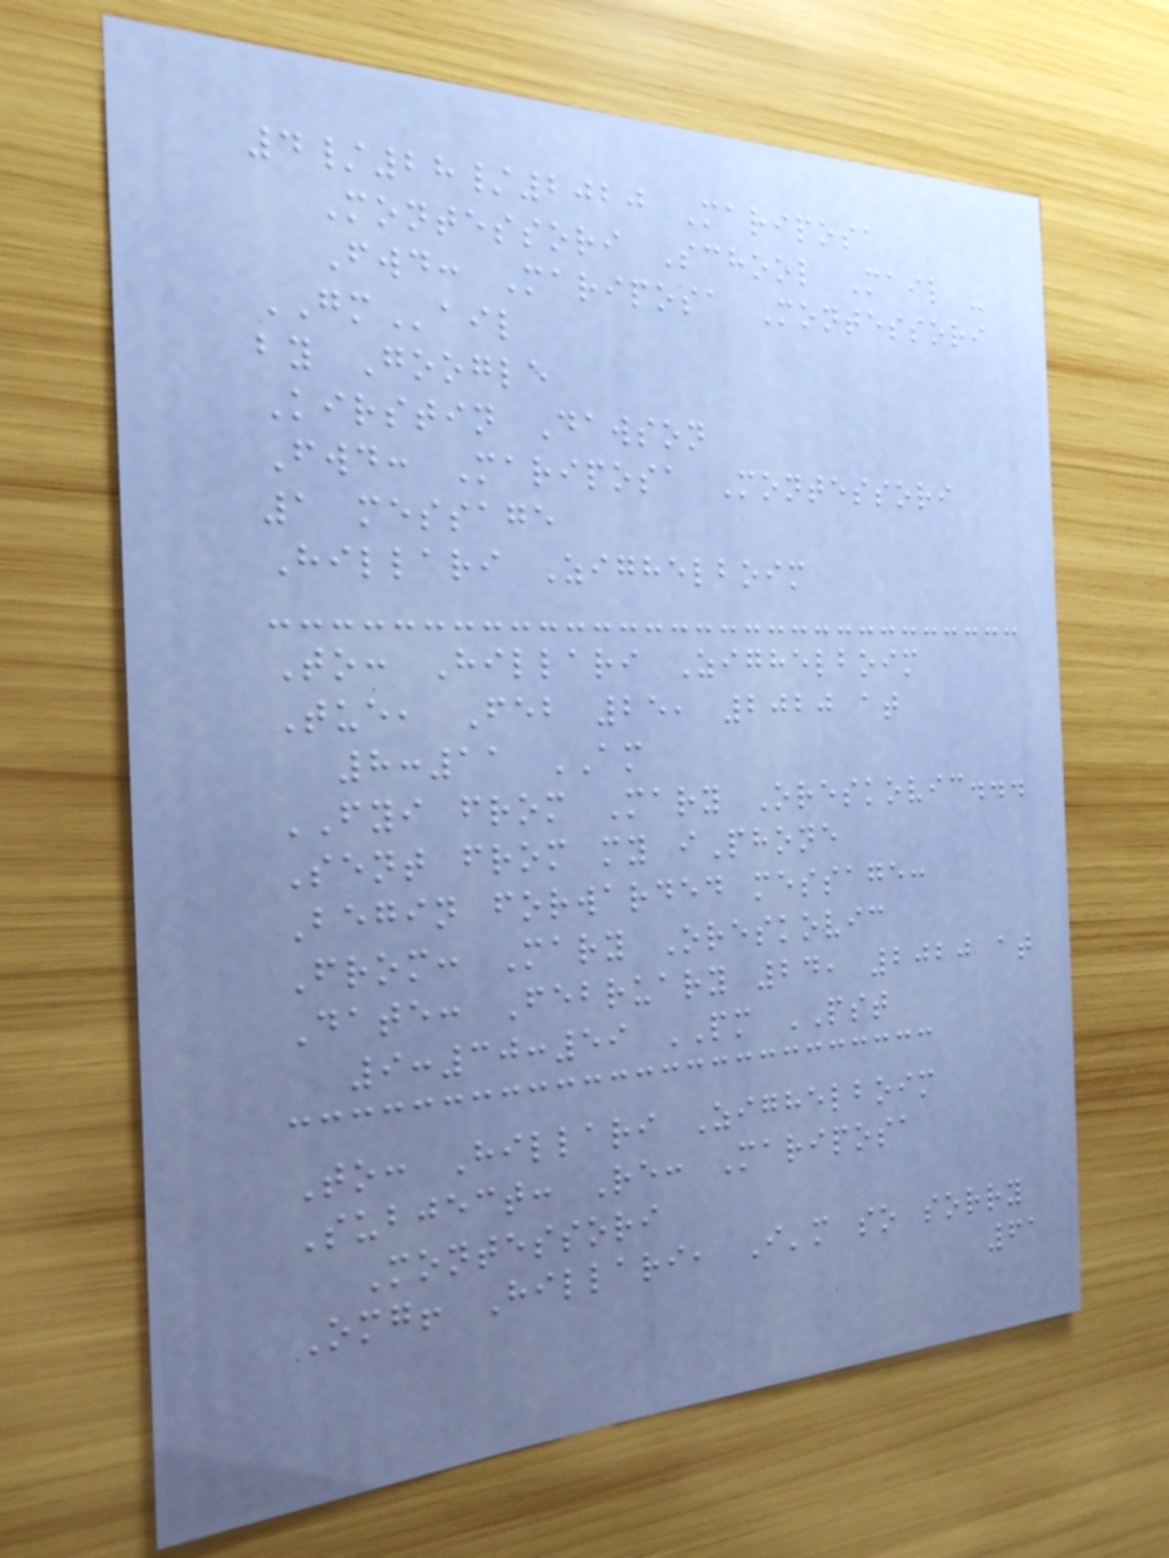4/28/2020 Mariposa
Montessori School Mail -
Fwd: Mariposa Montessori
GMail
by Google
Kirstin Dawson
Fwd: Mariposa Montessori
1 message
Hillari Zighelboim
To: Hillari Zighelboim
Tue, Feb 25, 2020 at
8:11 AM
FYI from Mary Oreskovic...
Sent from my iPhone
Begin forwarded message:
From: Mary Oreskovic
Date: February 24, 2020 at
9:30:59 PM PST
To: Hillari Zighelboim
Subject: Re: Mariposa
Montessori
Omg! Hillari, I'm so sorry
61
